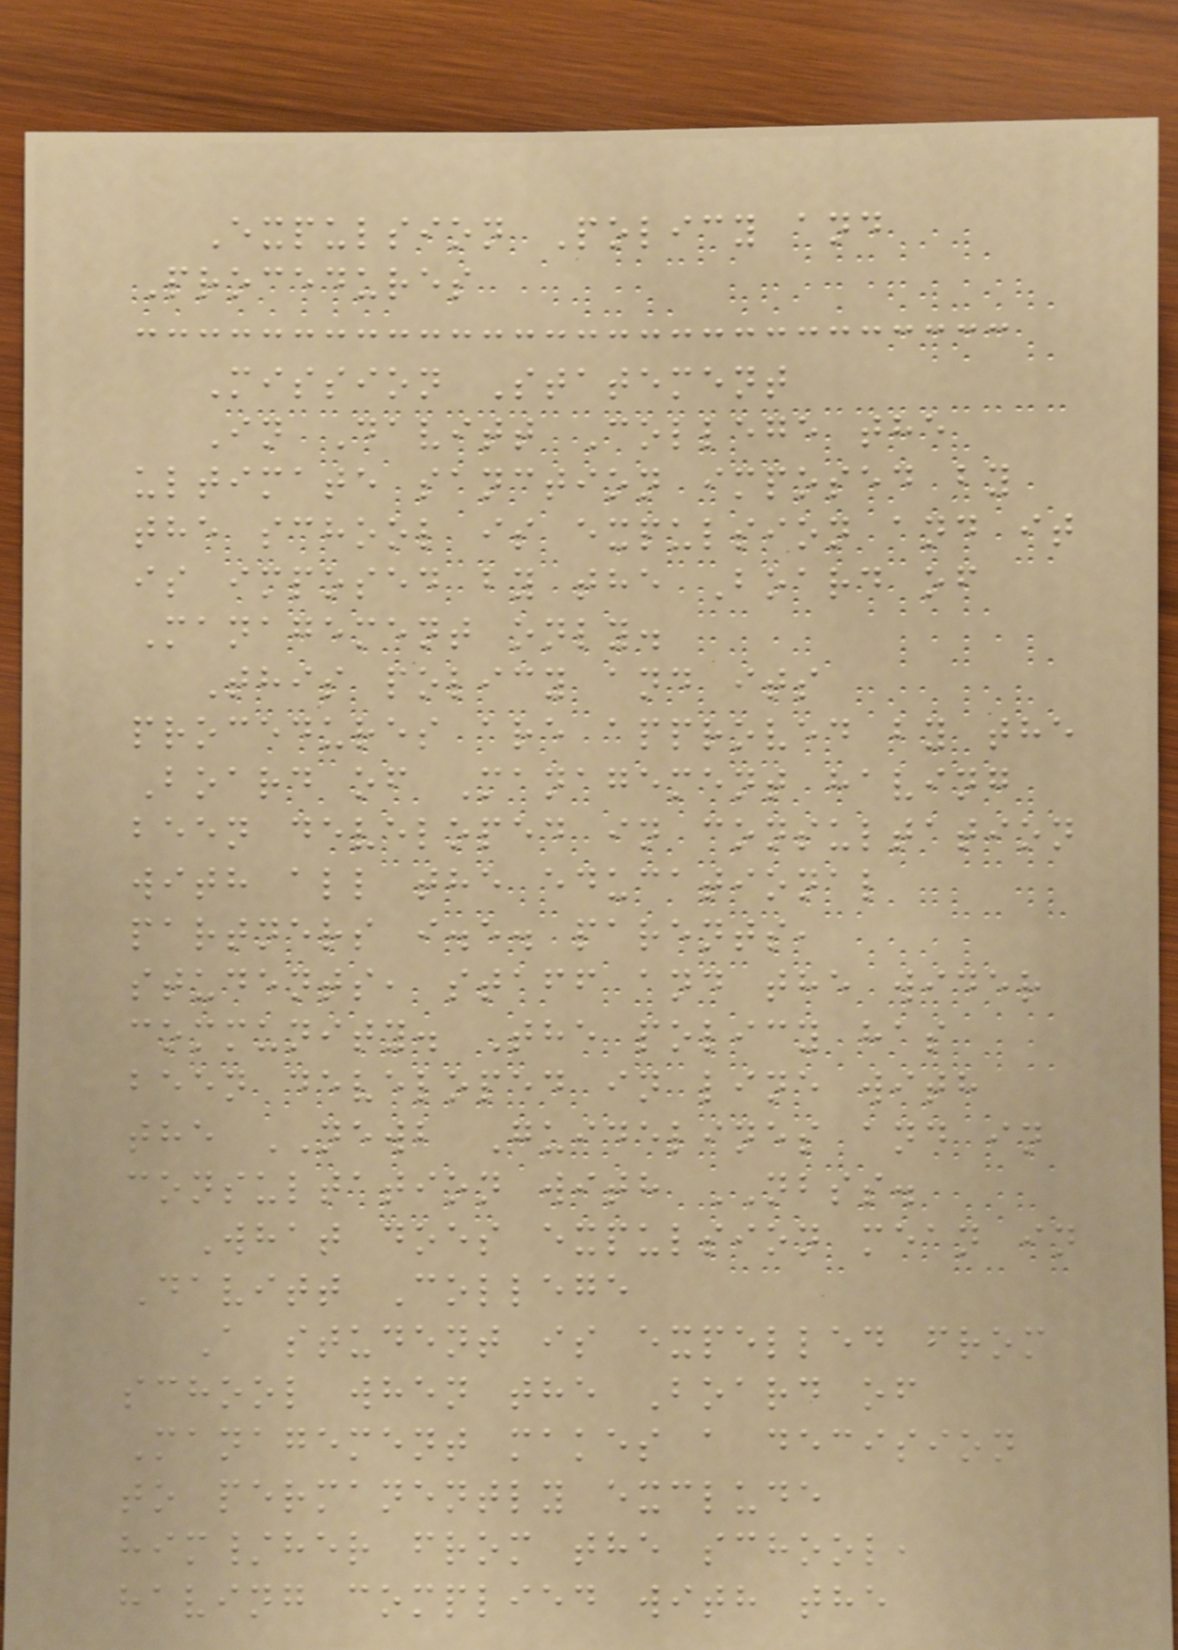Expulsion Policy and
Procedures
Mission Statement
In Davitt College the
ultimate sanction imposed by
the school is expulsion and it
is imposed by the Board of
Management only.
This policy and its
procedures are approved by the
Board of Management having
been developed in consultation
with all the educational
partners i.e. parents,
students, staff and the wider
community. The policy has
been developed in line with
the NEWB Guidelines and in
consultation with NBSS.
What does expulsion mean in
Davitt College
A student is expelled from
school when the Board of
Management makes a decision
to permanently exclude
him/her from the school,
having complied with the
